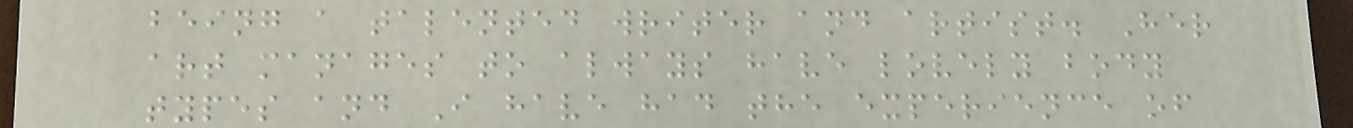being a talented writer and artist. Her
art manages to always have lovely body
types and I have had the experience of
